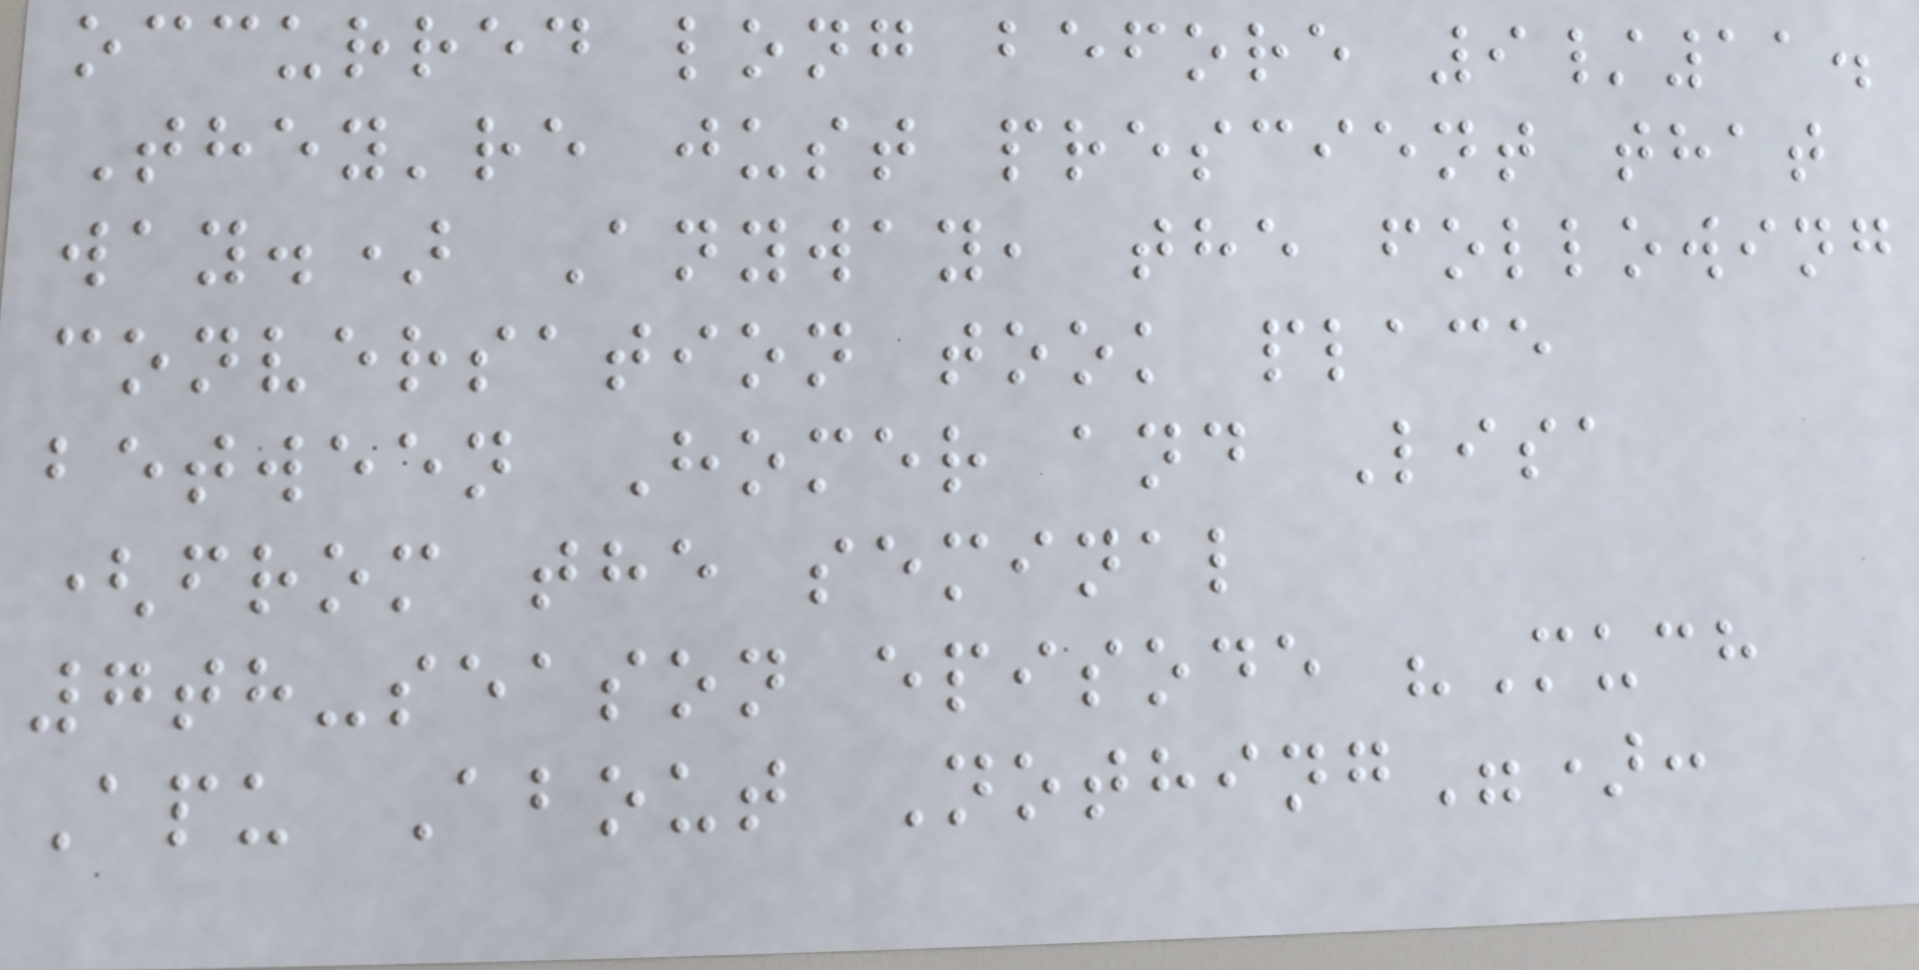occurred long before 9/11.
They're just prescient that
way.) Anyway, the following
conversation took place
between Homer and Lisa
(from the seminal
7th-season episode "Much
Apu About Nothing"):
